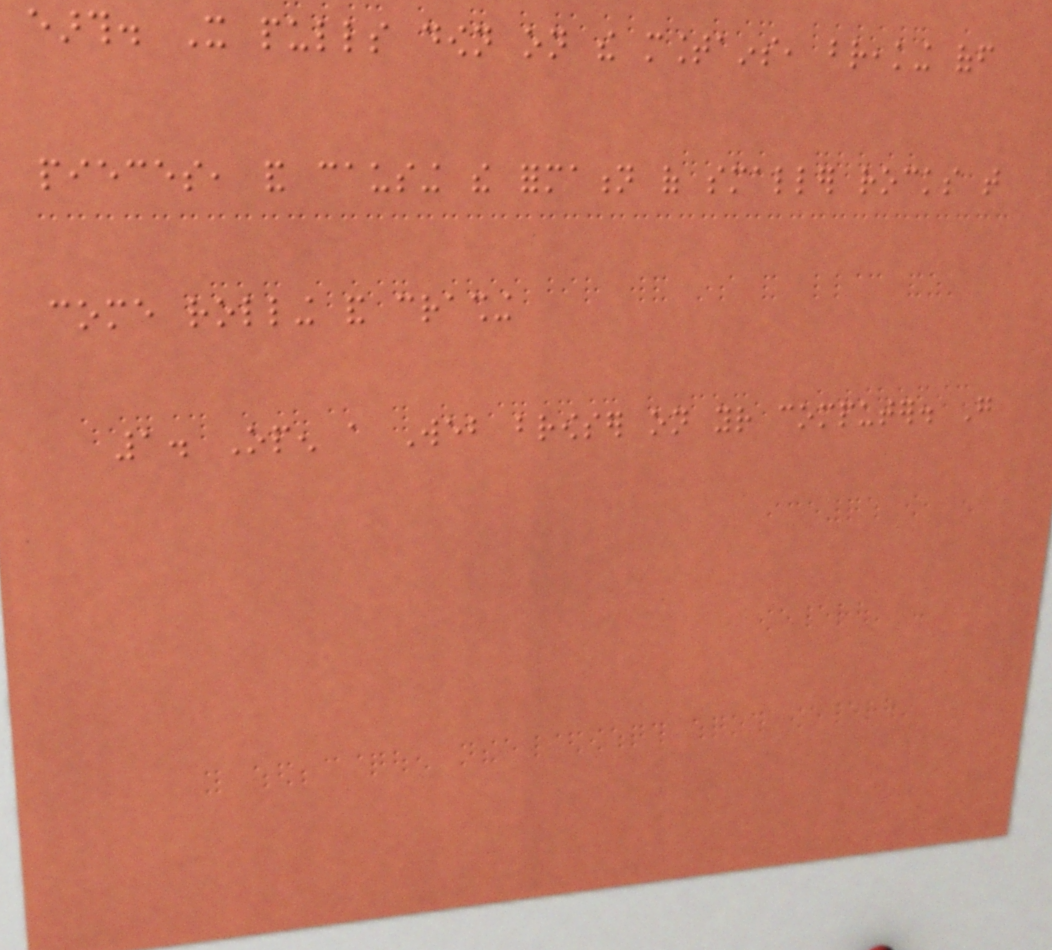earth. It pulls down on the mountains, breaking off
pieces, and causing the formation of smaller rocks that
come rolling and crashing
1. Open a Web browser on your computer. Go
